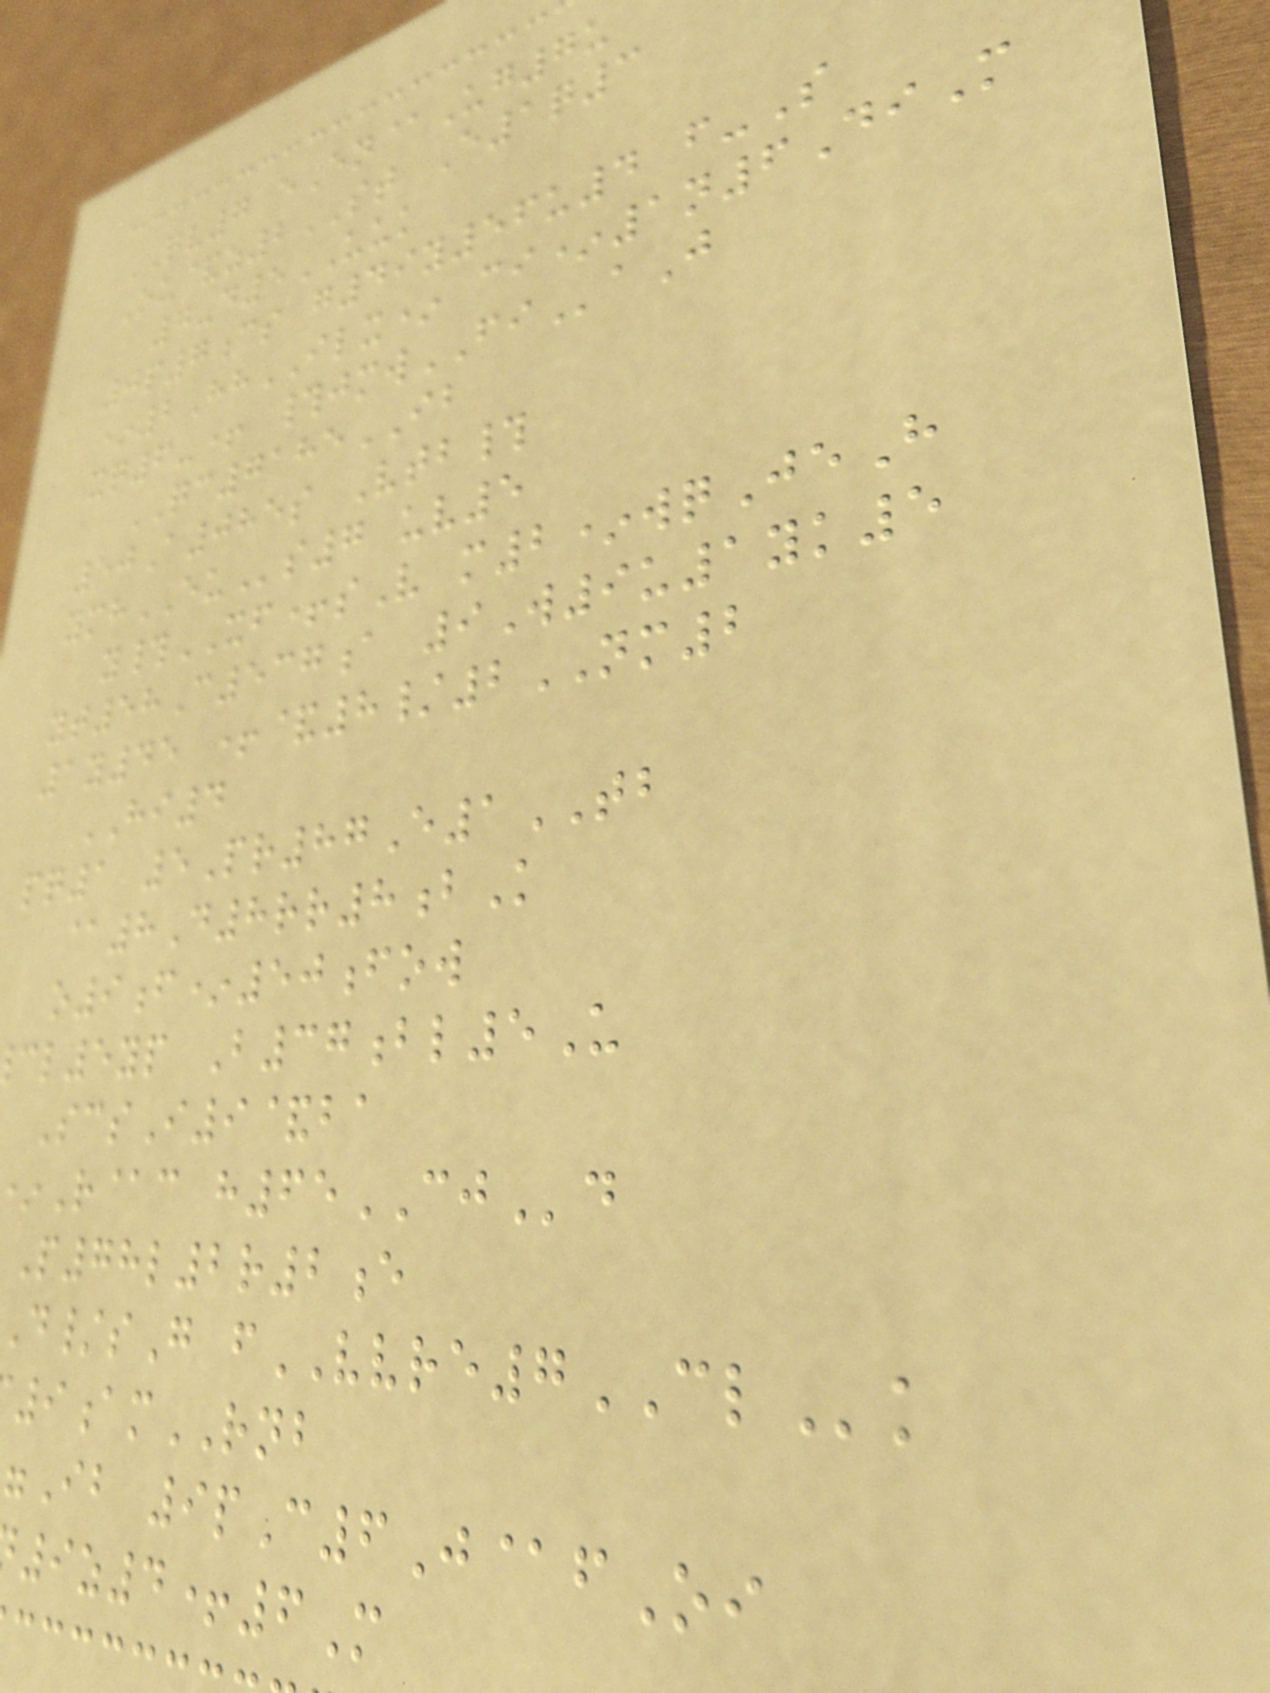QV7 eEn@Ug7u
Ou&z2ST E1q3
7-d5UUK
0p7cs g49y56u4 f-S
*2HhILX* ci*1n6DiM
xq6-+ #jmwFIaJ
QC7185IB
50A085s Vtb#
ymhEUs7 uv5
y#XF+sV m2*wqJeH
yt58C537a 9W9u1yk5
1y45 +&8/2NM2
HI4
pq1 5Pr87E1TB
@8D8rr8bK
o9f*50fow
l5yp B37bl5U
ScsI9&ba
R@c h65CJd
P78l2r2e
D/sG fVVRE7CLk
9amRNB
Ib 9pC6J@fOi
9z4+6M
